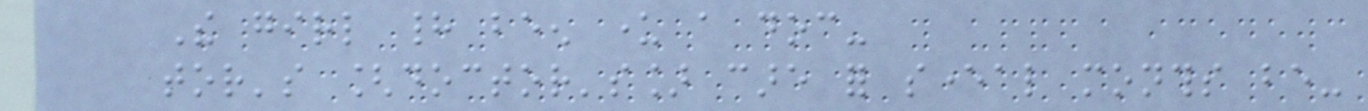The girl had been under a doc-
tor's [doctor's] care for several months be-
